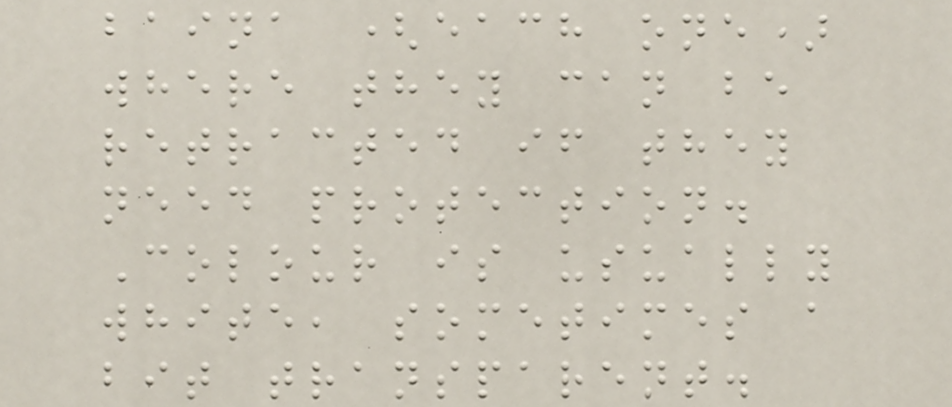baina (each one)
where they can be
retracted if they
need protection.
Colour is usually
white, sometimes a
bit transparent.
